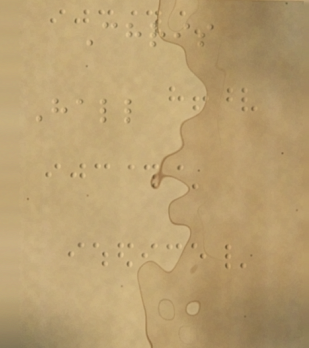Chris
Hall
